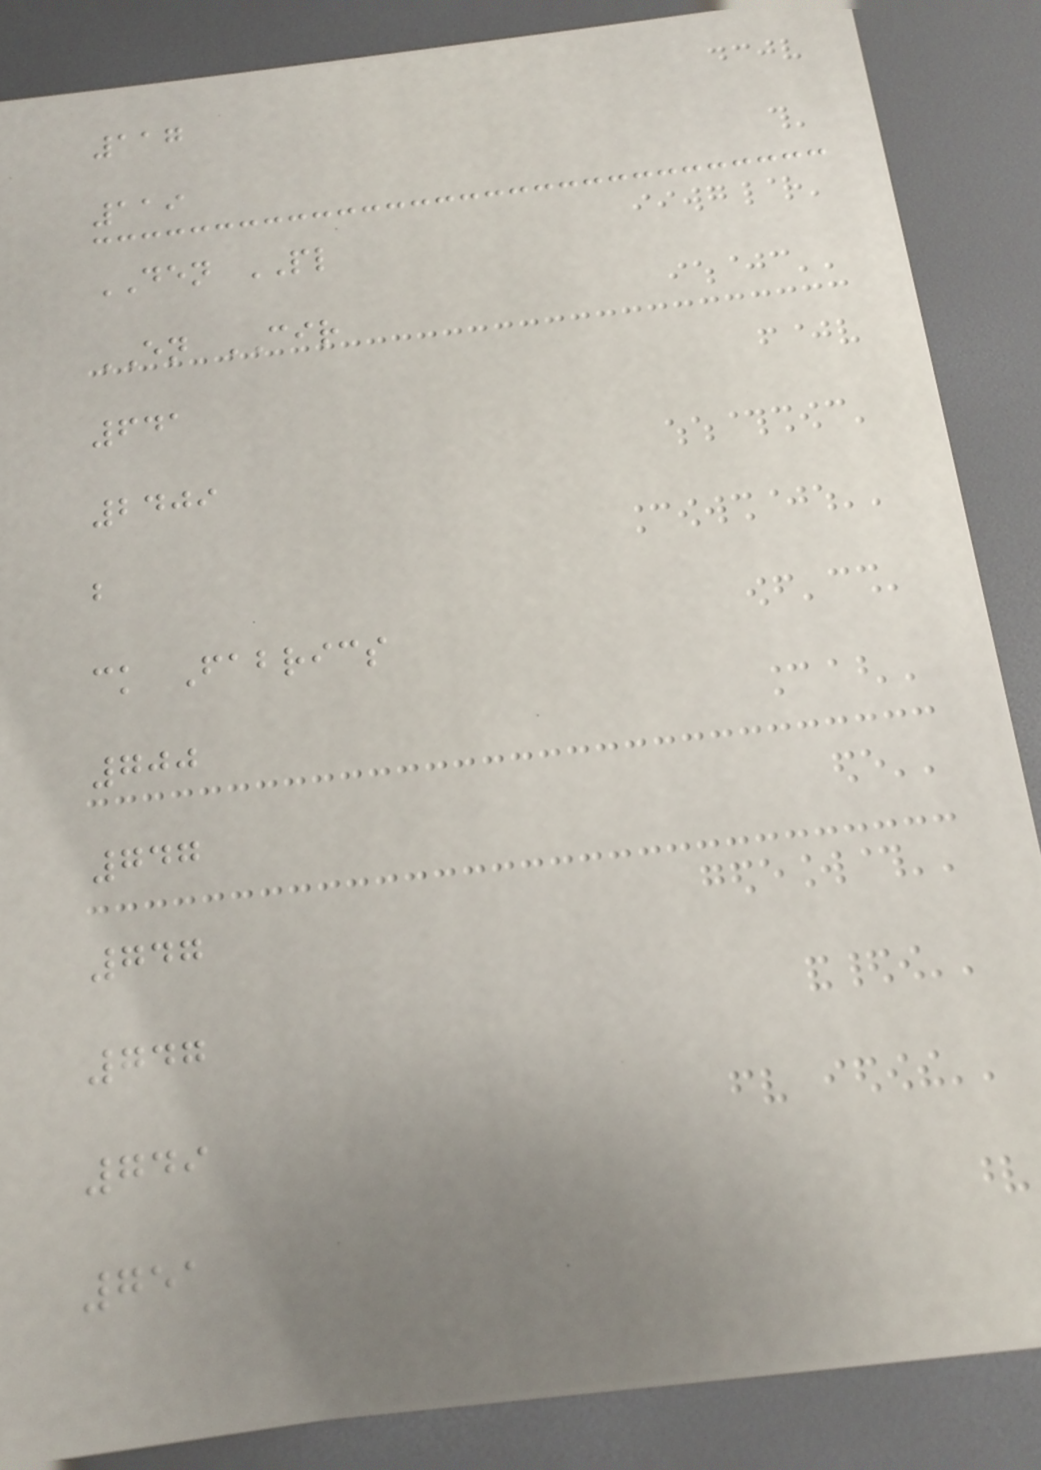117
119
DEN PL
EN CIR
641
2409
b
ck Fabrics
700
747
747
747
749
751
